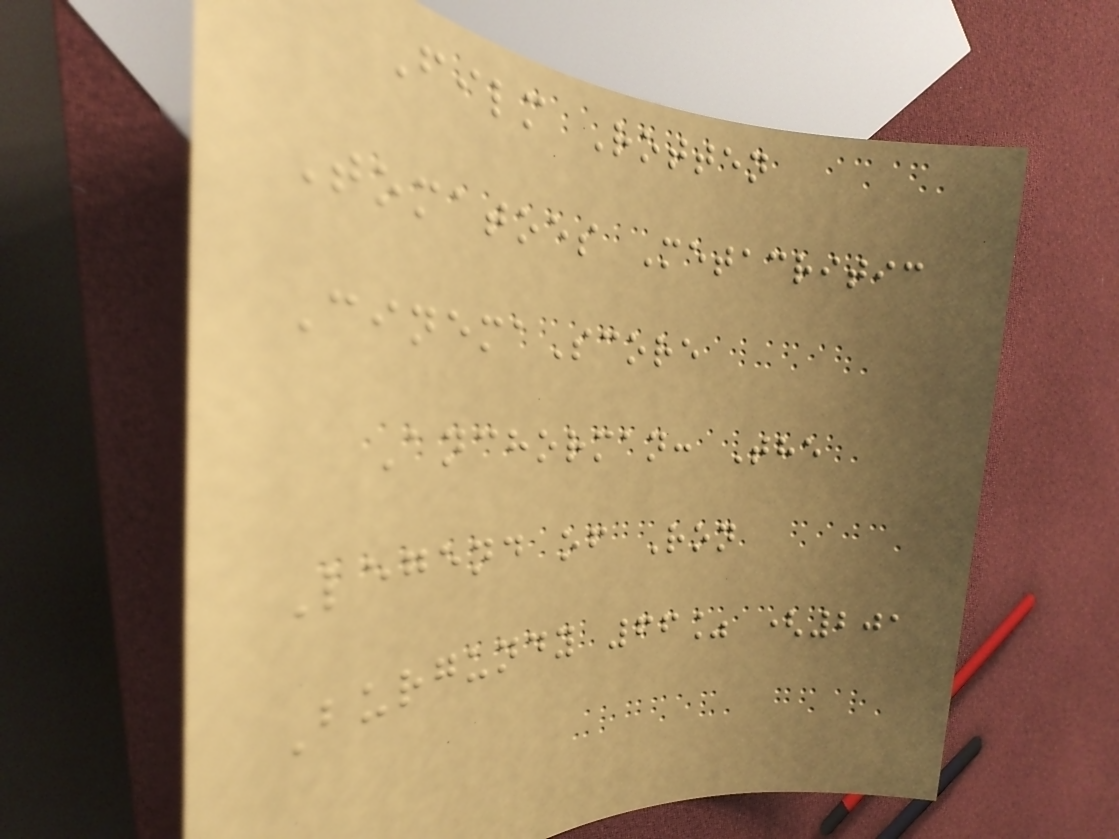Film Rotten
Tomatoes Metacritic
CinemaScore
Anchorman: The
Legend of Ron
Burgundy 66% (201
